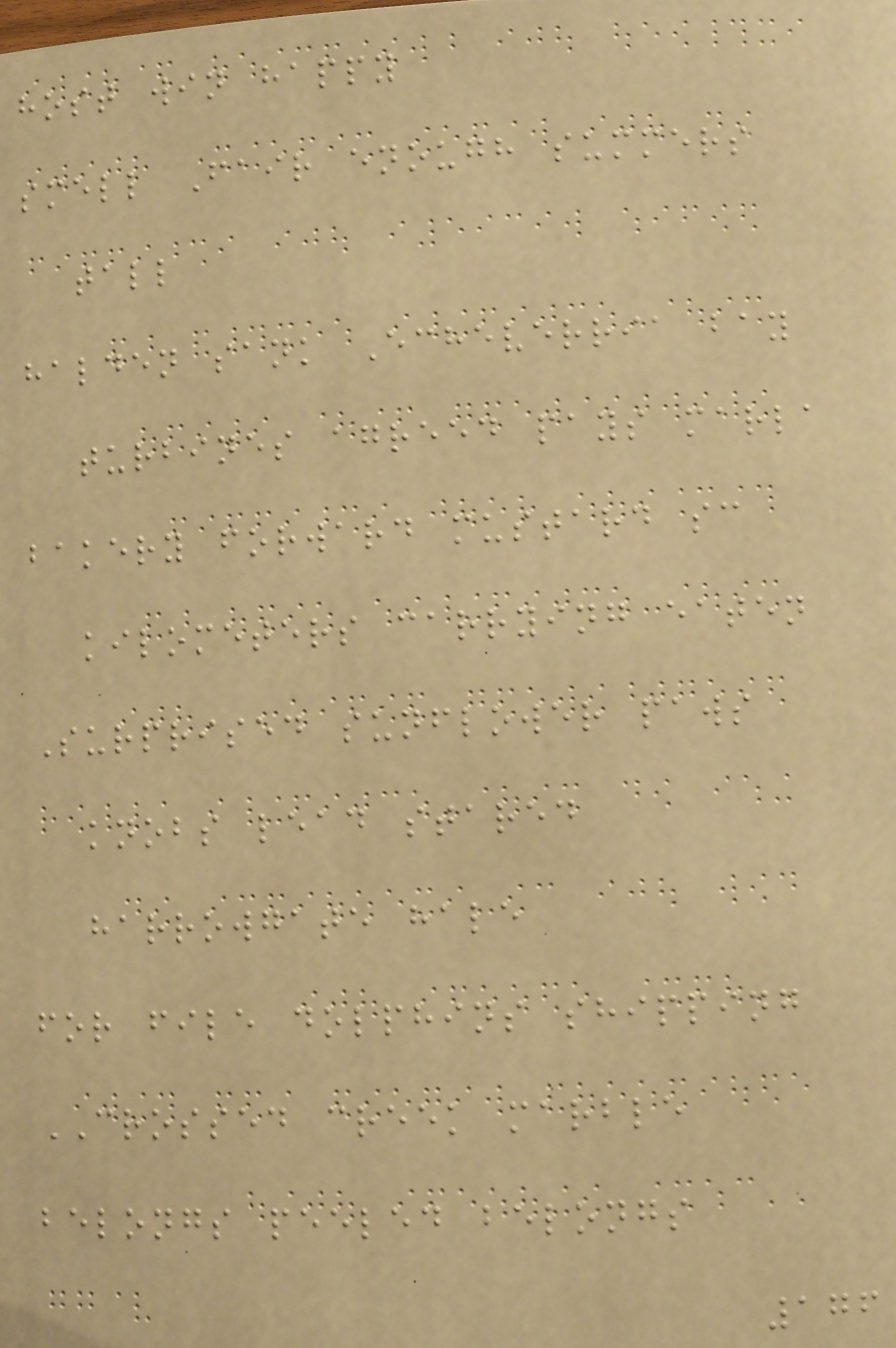host win happy
smell Fair enough summers
tall
halden sank Echeverria bay
turbines agreed pays marla
bakery forward mustard sc
kilometers carrying eaten
Surprised sunflower paws
knobs lead stared
harrowgate hale
for file dolphins shipping
CROSSED creek marble
belongs peeled belongs
176
